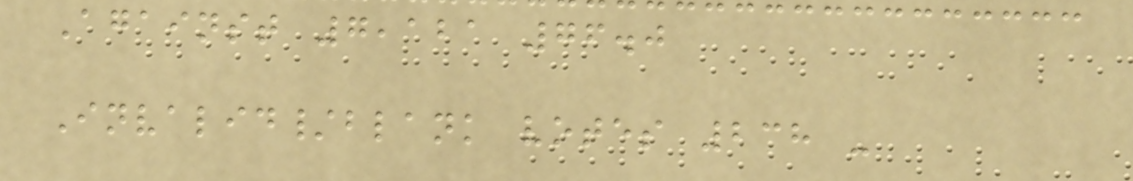Against 7,121 76.0
Invalid/blank votes 238 -
